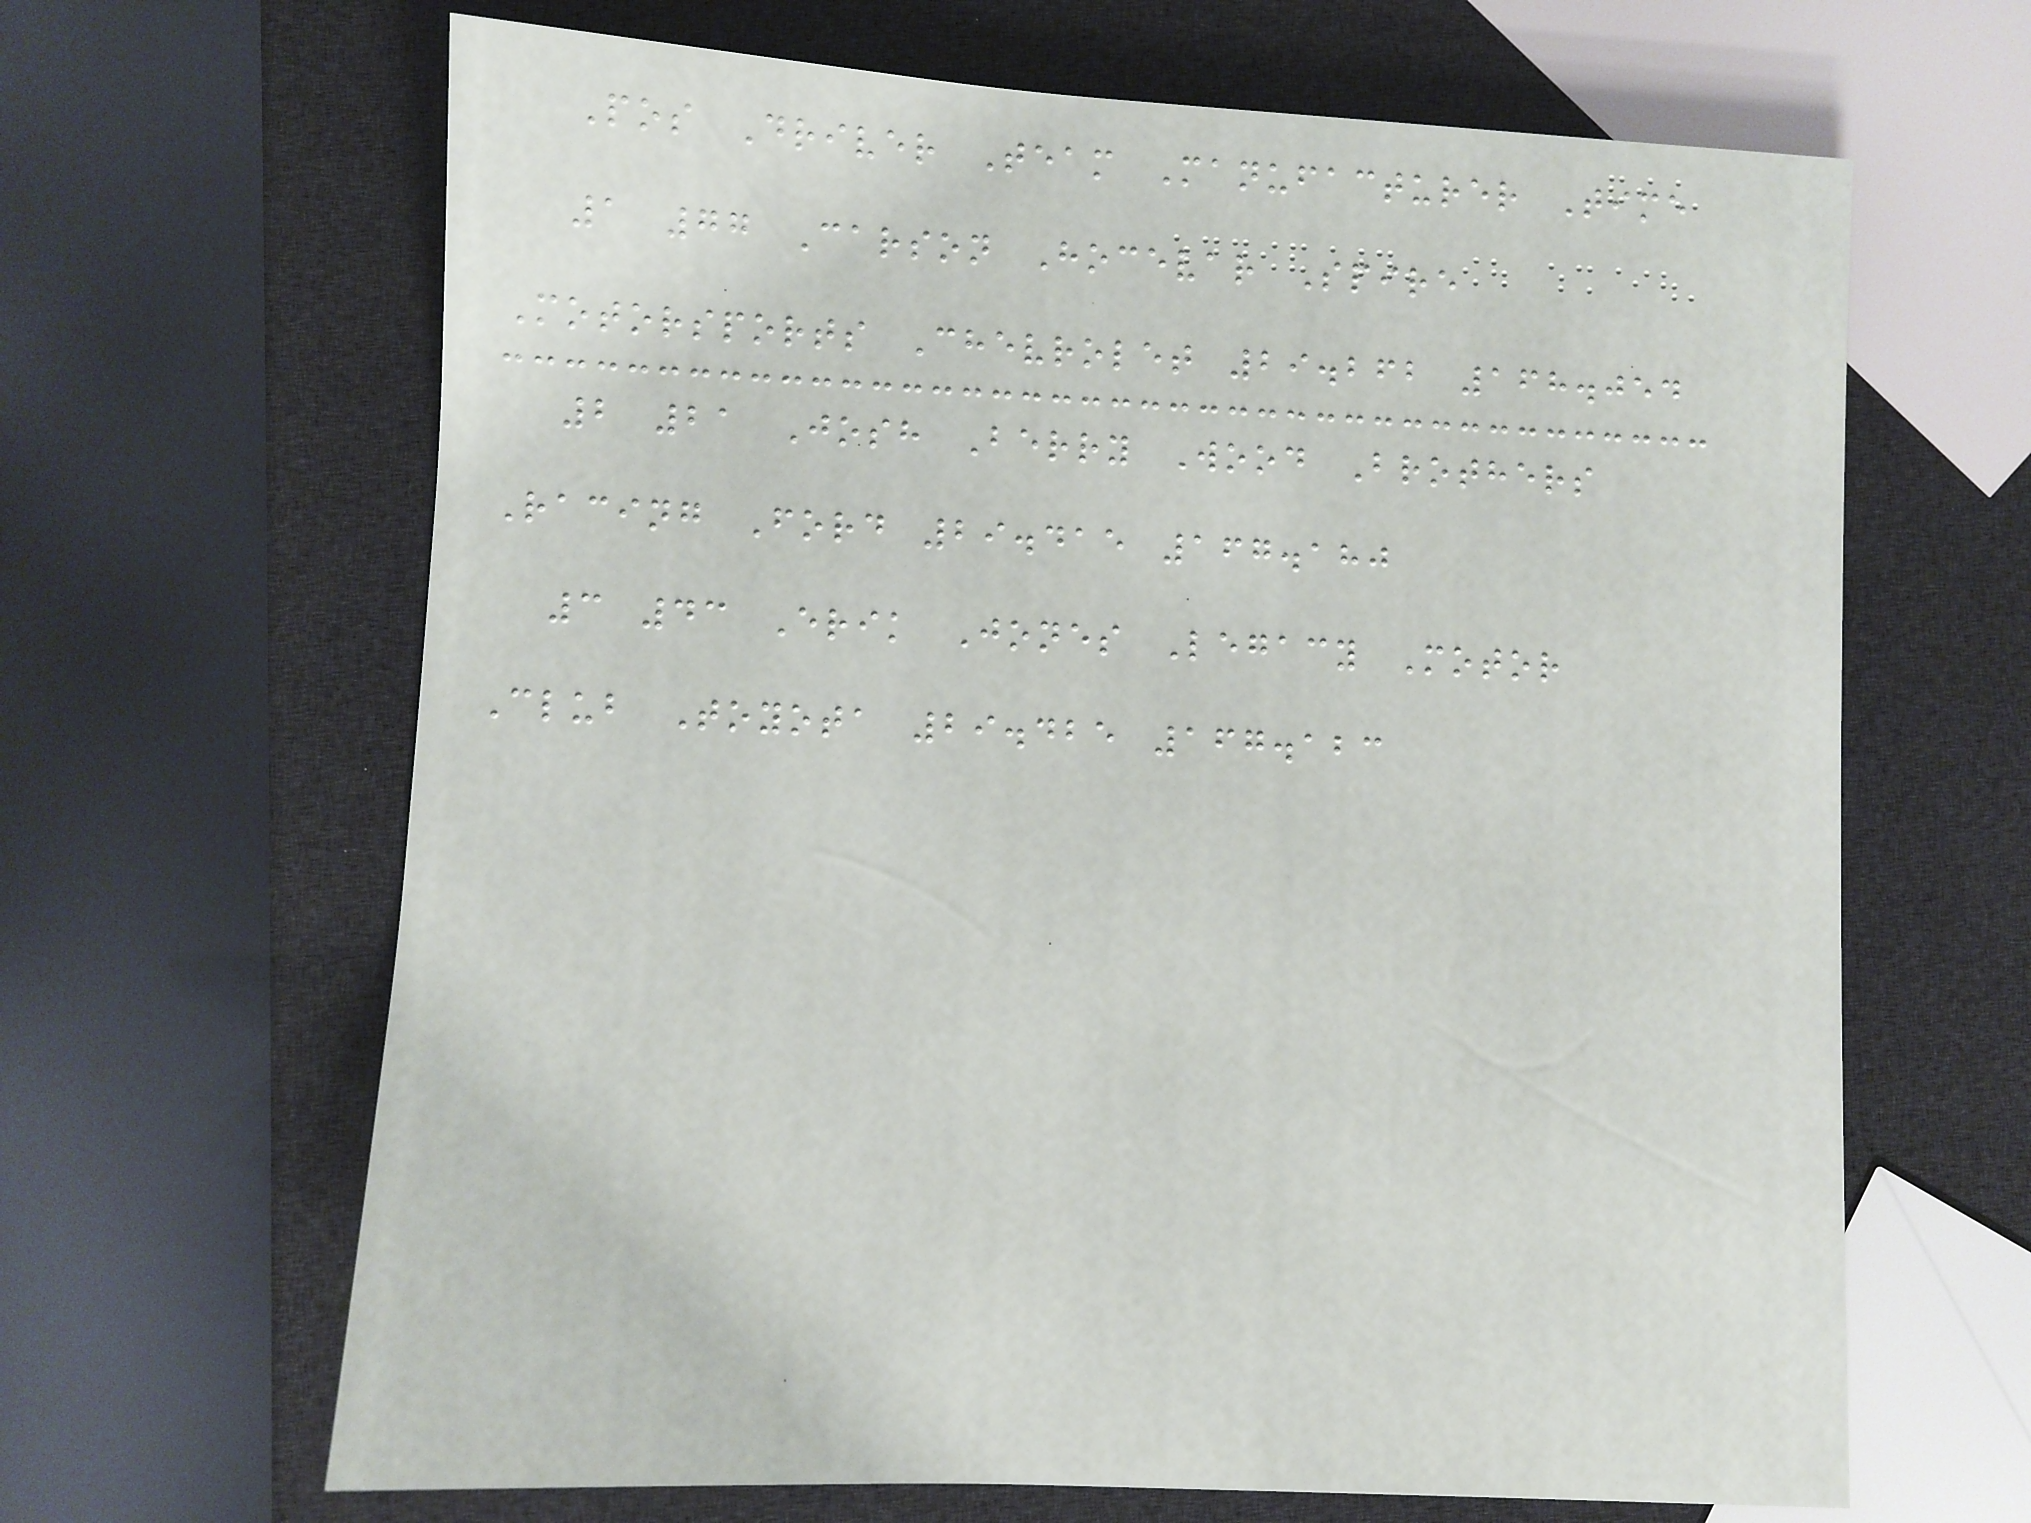Pos Driver Team Manufacturer Time
1 77 Carson Hocevar Spire
Motorsports Chevrolet 29.262 168.054
2 21 Josh Berry Wood Brothers
Racing Ford 29.415 167.180
3 43 Erik Jones Legacy Motor
Club Toyota 29.425 167.123
